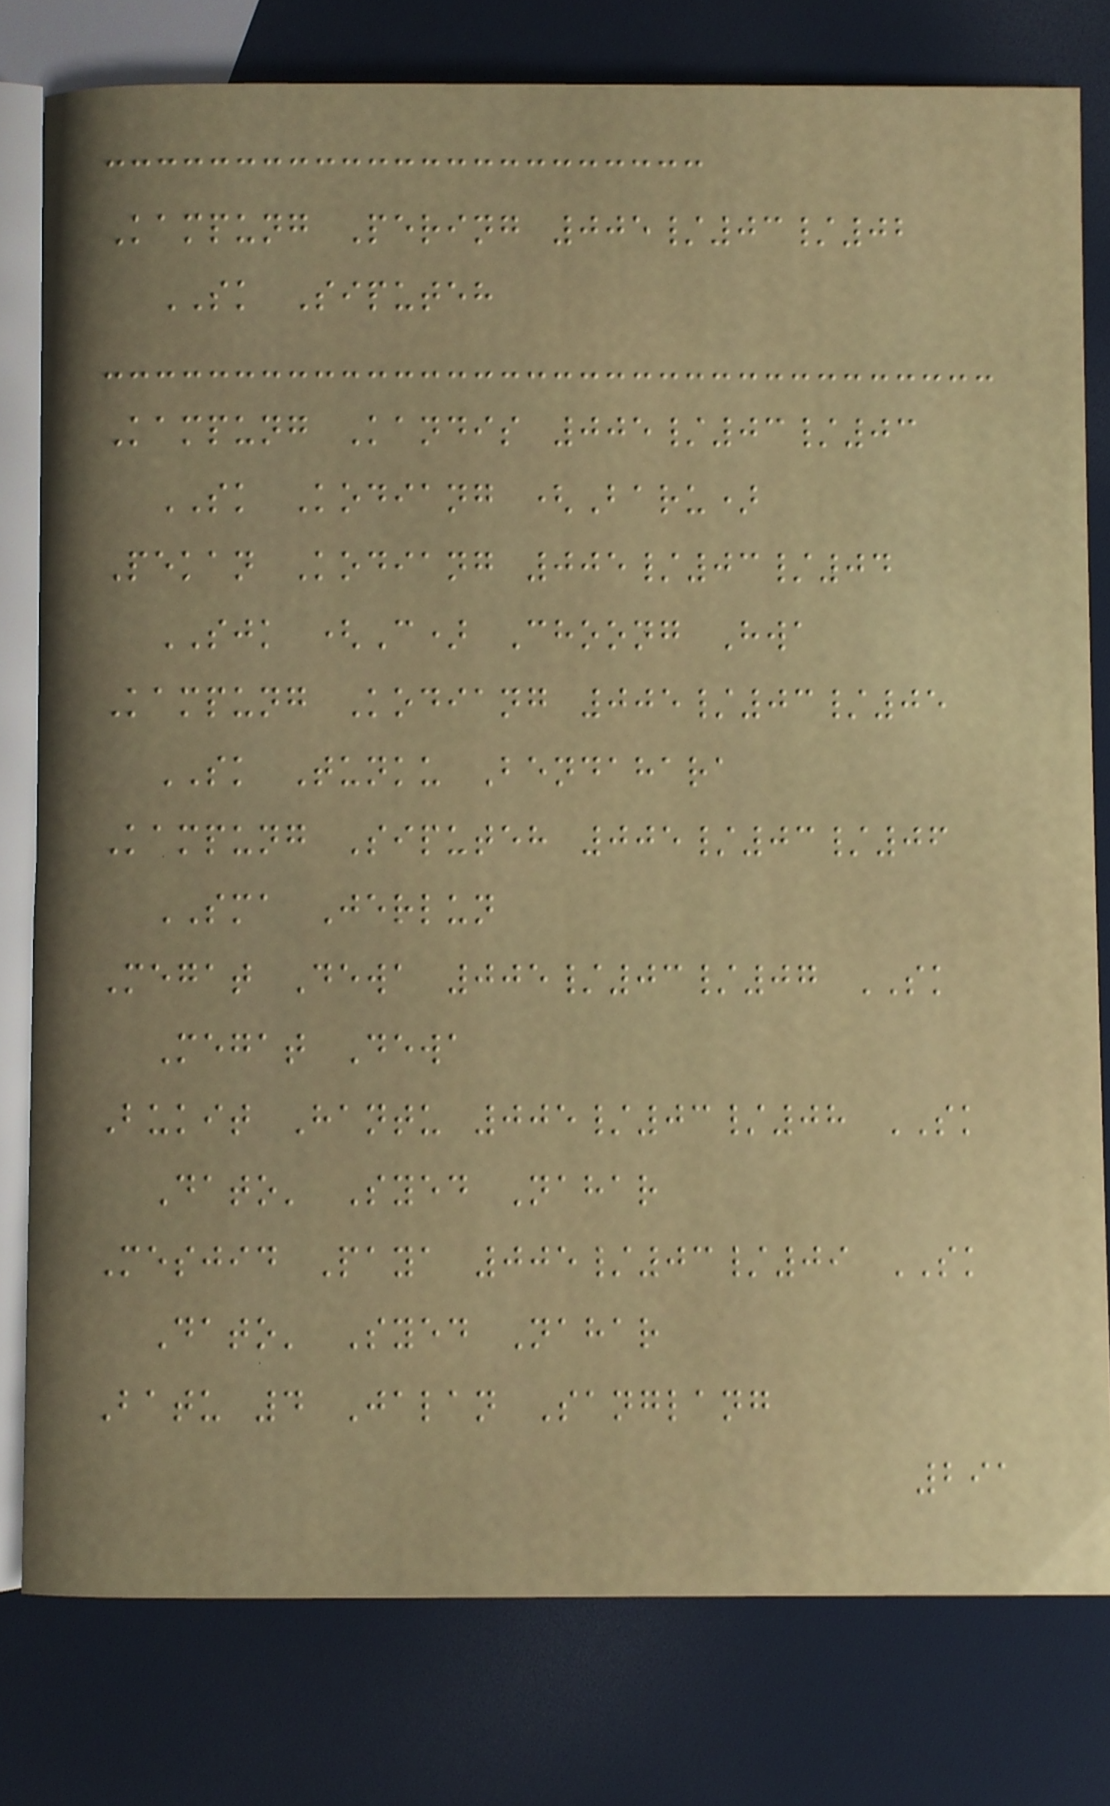Kampung Pering 005/03/02
SK Siputeh
Kampung Kandis 005/03/03
SK Kodiang (Baru)
Pekan Kodiang 005/03/04
SJK (C) Choong Hwa
Kampung Kodiang 005/03/05
SK Tunku Bendahara
Kampung Siputeh 005/03/06
SMA Jerlun
Megat Dewa 005/03/07 SK
Megat Dewa
Bukit Hantu 005/03/08 SK
Dato' Syed Nahar
Mesjid Paya 005/03/09 SK
Dato' Syed Nahar
Batu 4 Jalan Sanglang
291
